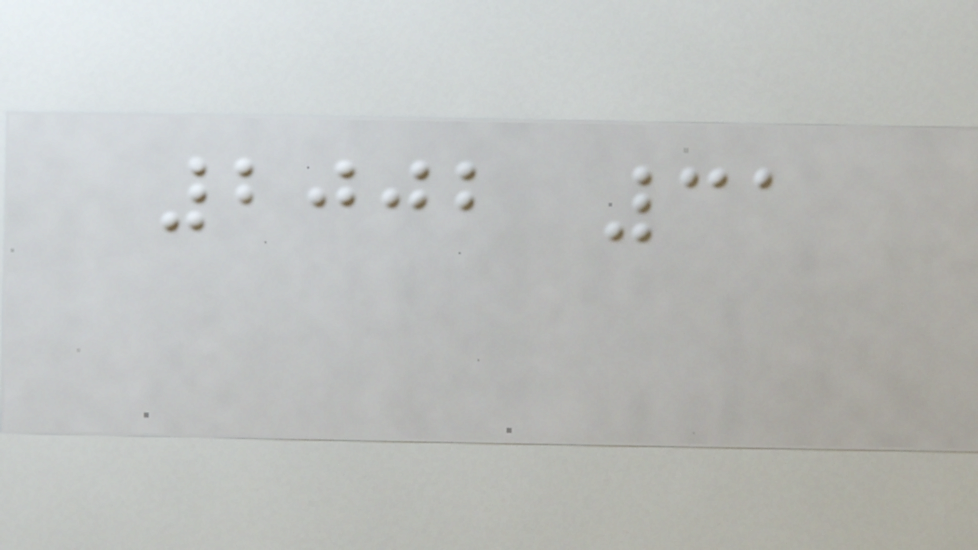2002 31
